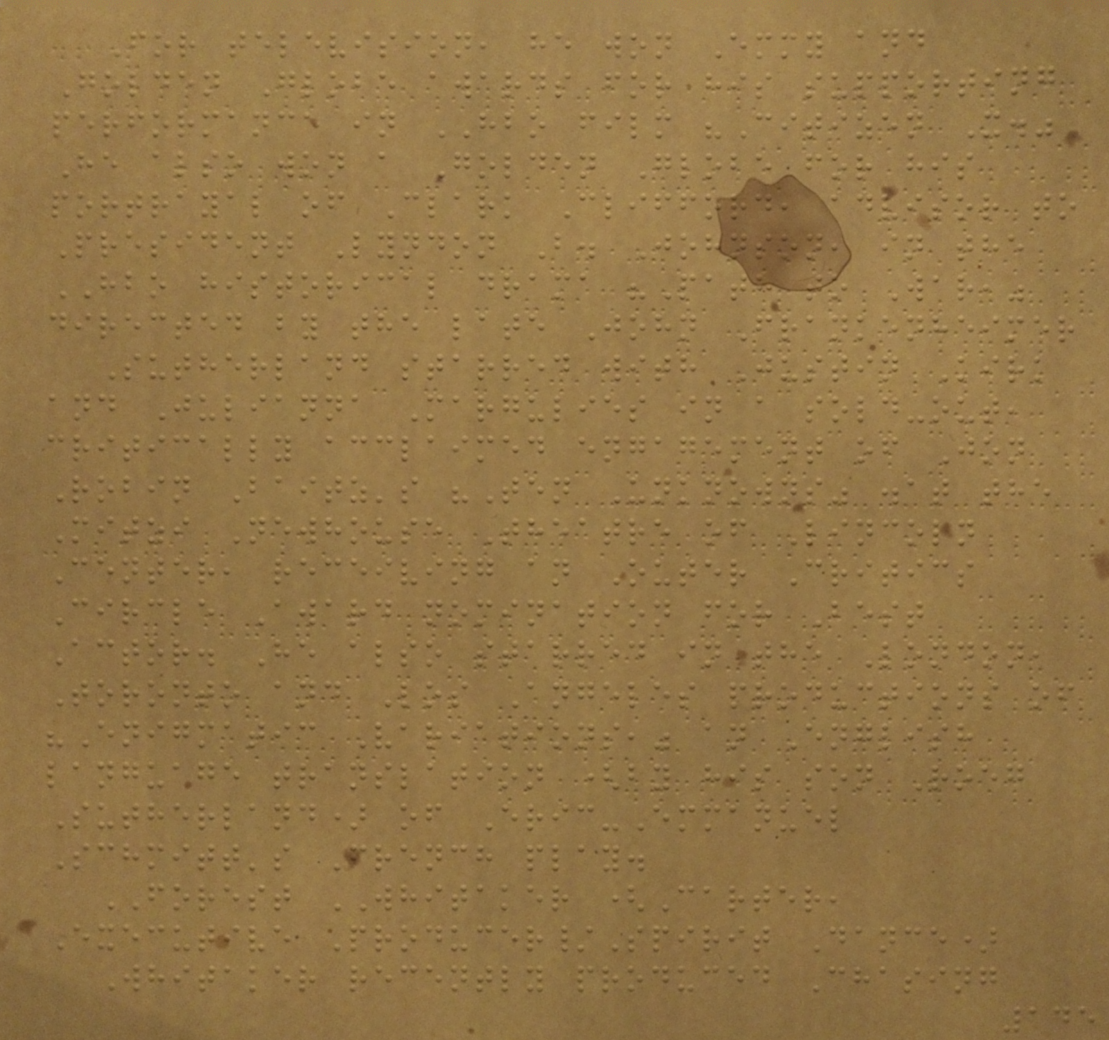For television, he won Emmy and
Golden Globe awards for his supporting
performance in HBO film "Citizen X."
He also won a Golden Globe for his
portrayal of Clark Clifford, advisor to
President Lyndon B. Johnson, in the
HBO historical drama "Path to War,"
directed by the late John Frankenheimer
Sutherland starred with Justin Kirk
and Julianna Margulies in a sold-out,
critically acclaimed engagement of Jon
Robin Baitz's "Ten Unknowns" .at the
Mitzi Newhouse Theatre of Lincoln
Center, receiving an Outer Critics
Circle Award nomination for Best
Actor. He also starred in the London,
Toronto and Los Angeles productions of
"Enigmatic Variations," an English
language translation (by his son Roeg
Sutherland) of Eric-Emmanuel
Schmitt's French play.
FOREST WHITAKER (Carter,
Executive Producer/Spirit Dance)
Whitaker recently produced Chasing
145
